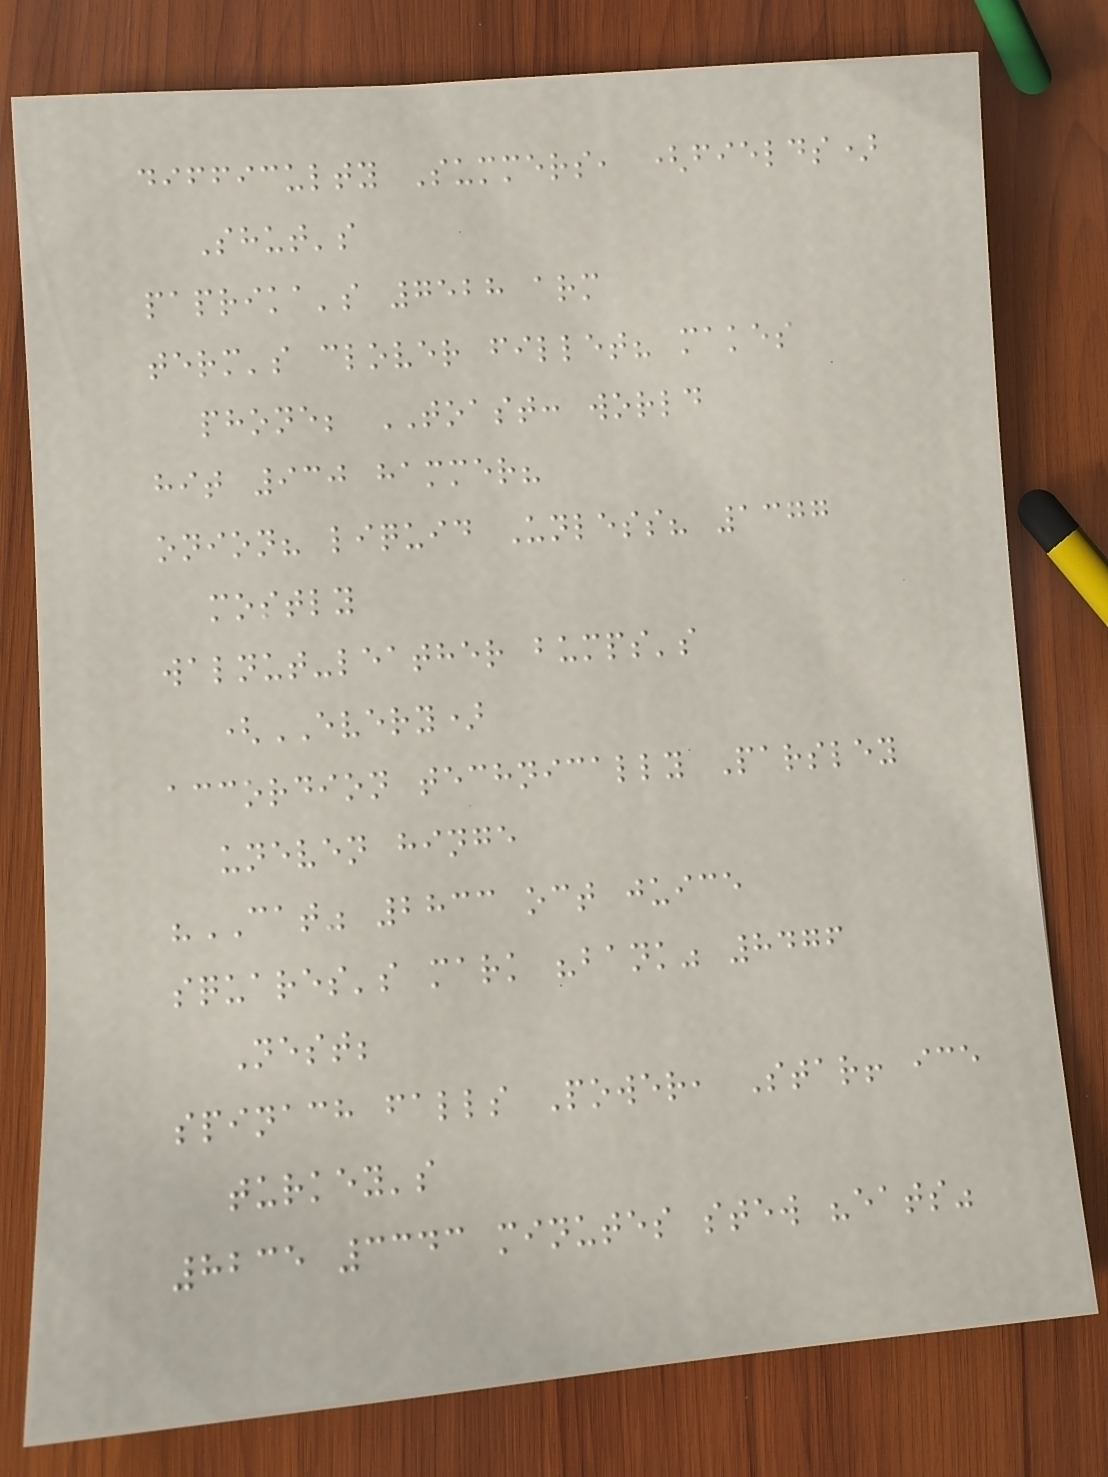difficulty Summers, (fields)
Shut's
paprika's 7528 arm
term's clover fillet? makes
phone; TOAST: world
hit 930 hammer?
onion? liquid Unless? 1377
mostly
walnut-leather bumps's
(EVERY)
accordion technically Parsley
uneven hinge
"CAT" 2833 oct juice
squares's mark "bank" 8476
Nest;
spinach falls Power, Star! ice
turkey's
8235 3343 minutes stew "eats"
